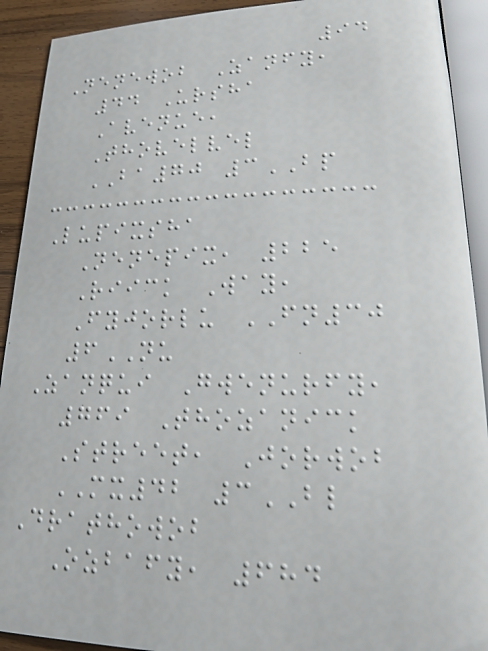94
Nenewob Zanfy,
44 Ursha
Avenue,
Thovelvel
BA70 3BP
Lupixsha
Nenepix, 225
Riick Way,
Fyjorlu FN30
6NU
Zanqui Gwenurfy,
769 Thozanick
Street, Jorwob
MX42 3BL
Drathowob
Ozbafy, 684
